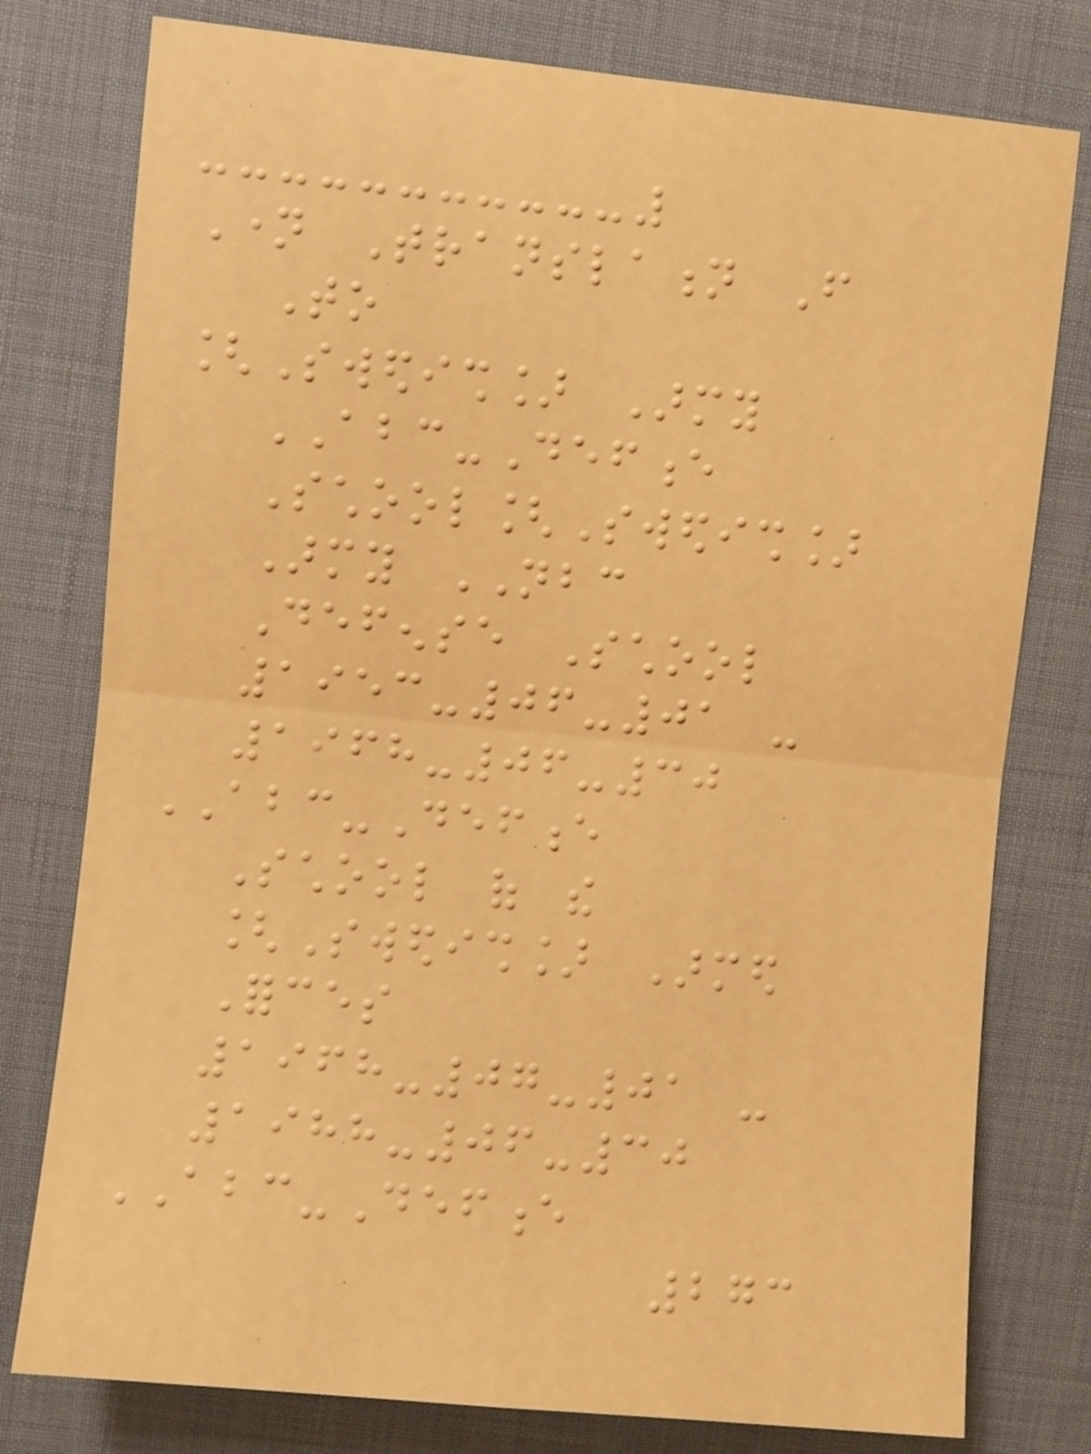Name Translation From
To
[Swedish] Army
ABC-Defence
School[Swedish]
Army NBC
Defense School
1953-06-01 -
1968-06-30
ABC-Defence
School of the
[Swedish] Armed
Forces
1968-07-01 -
1988-06-30
ABC-Defence
273
